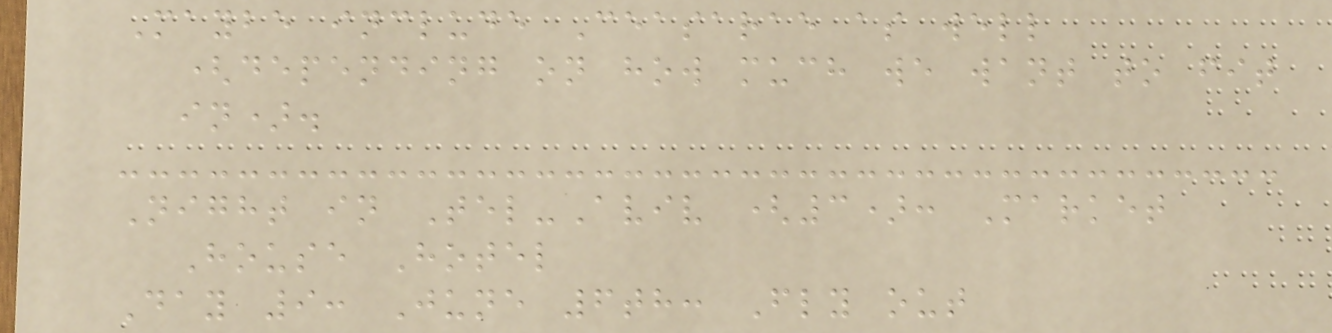Maybe include Ceasarae as well
(depending on how much we want to fit
in).
Night in Tel-Aviv (3): Market
House Hotel
Day 9: June 6th: Fly out
